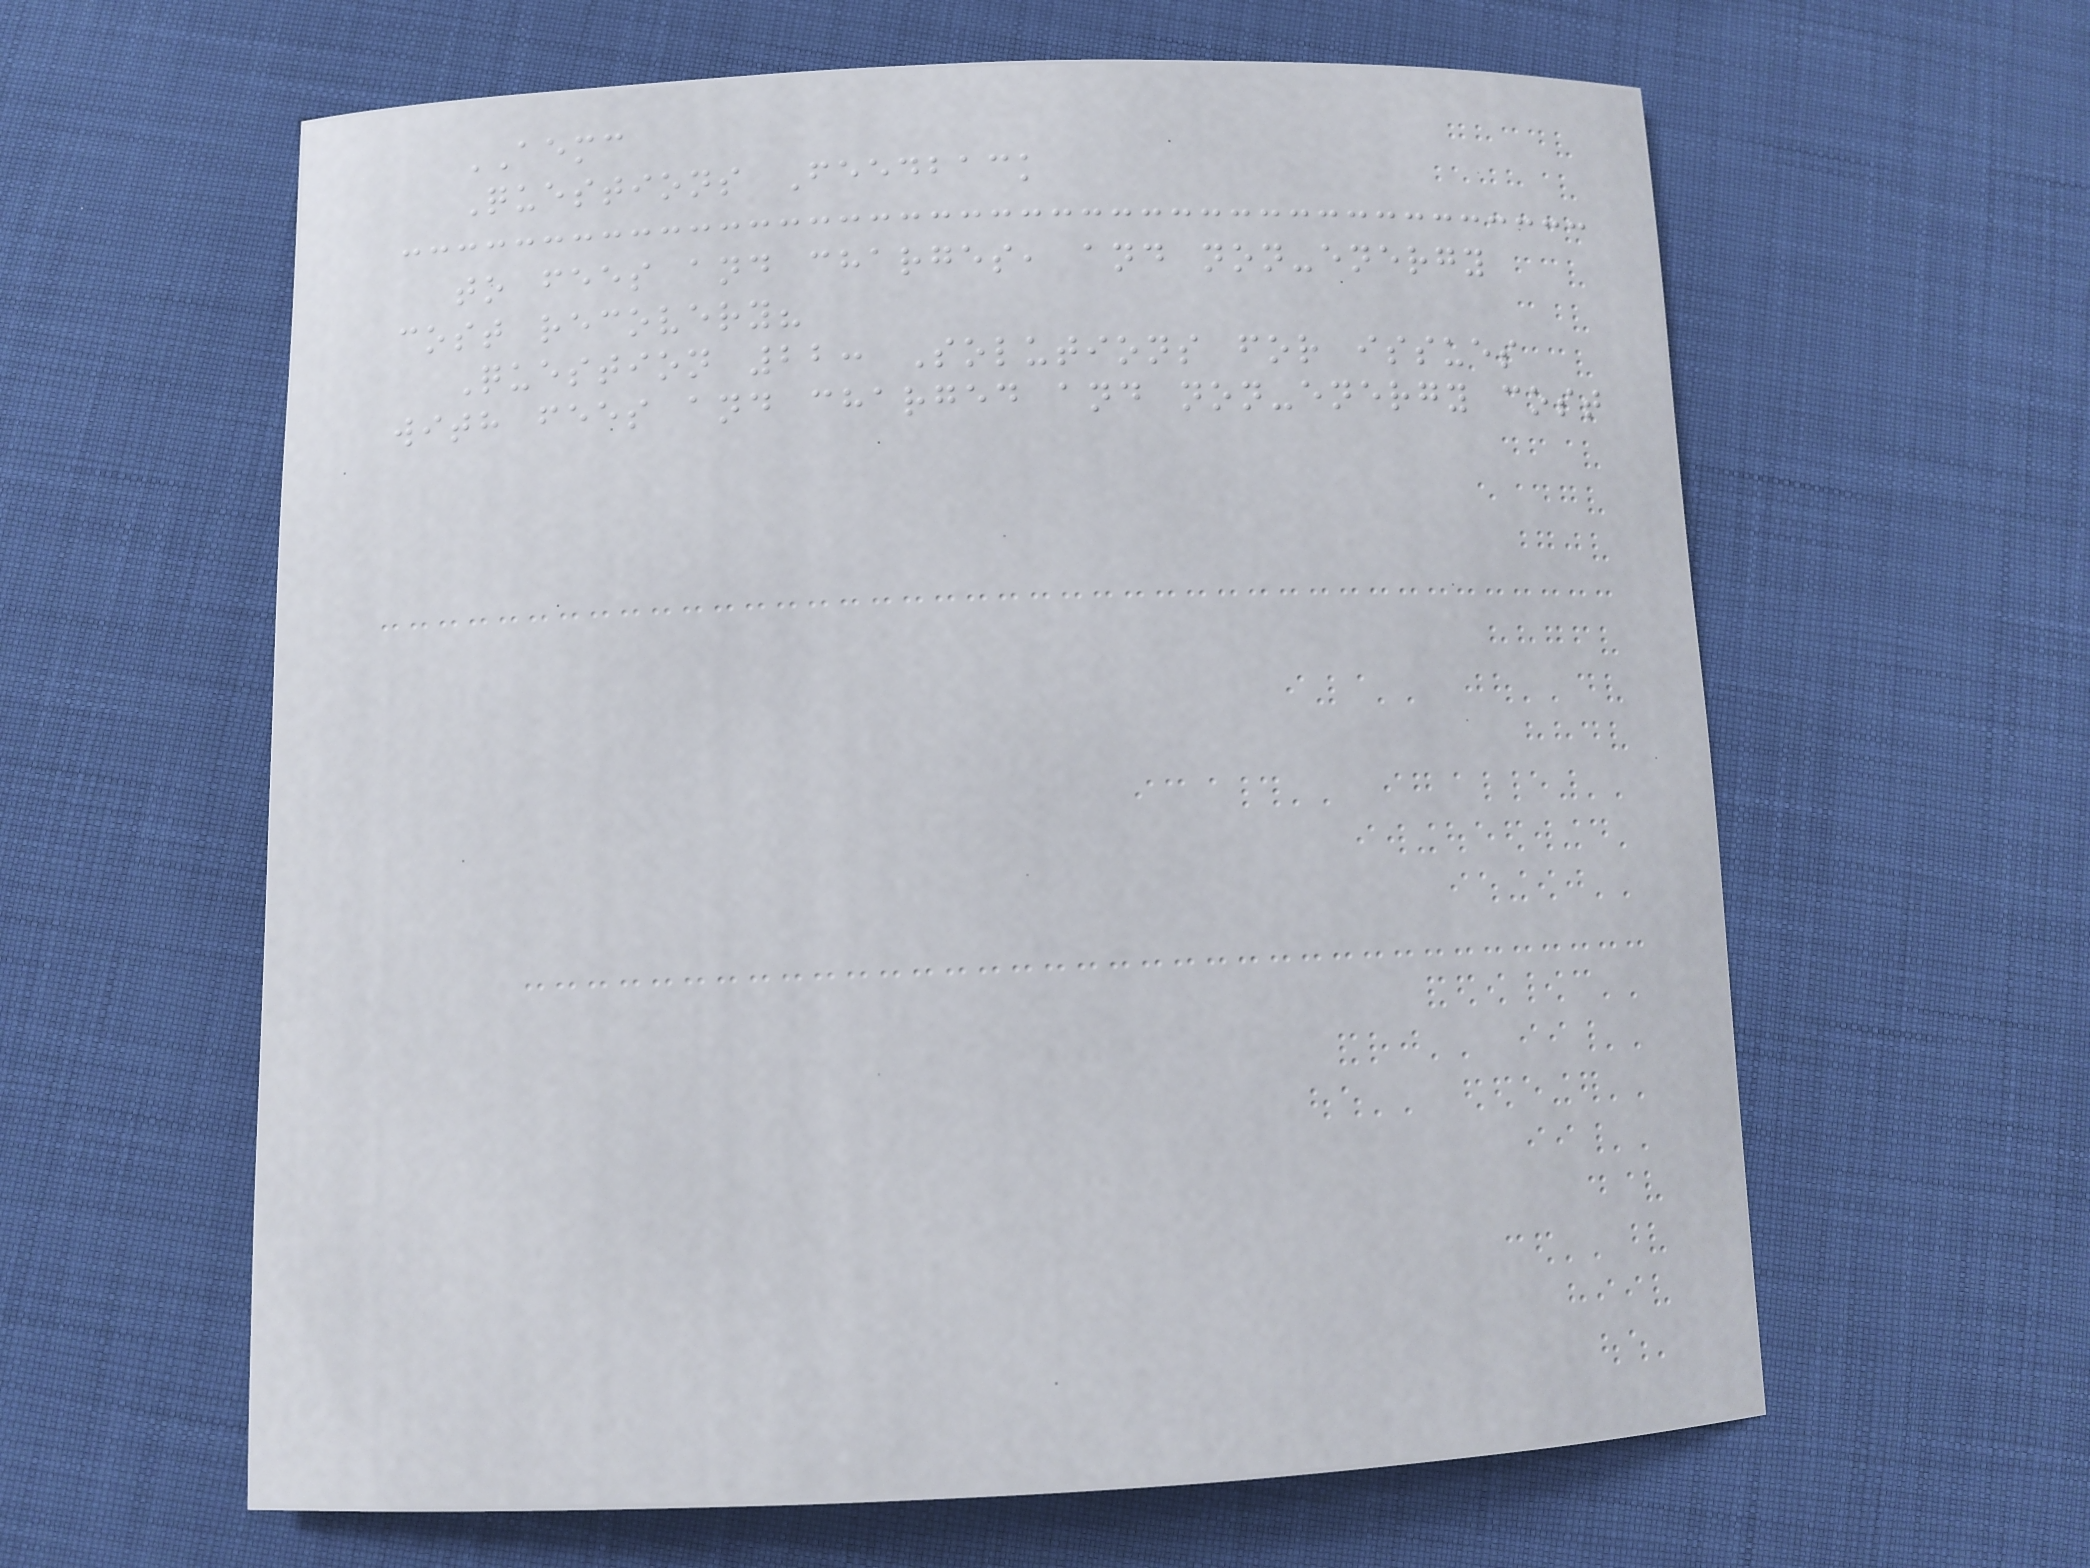AEMC
Questions Feedback
to fees and charges, and non-energy
cost recovery?
Question 22: Solutions for issues
with fees and charged and non-energy cost
